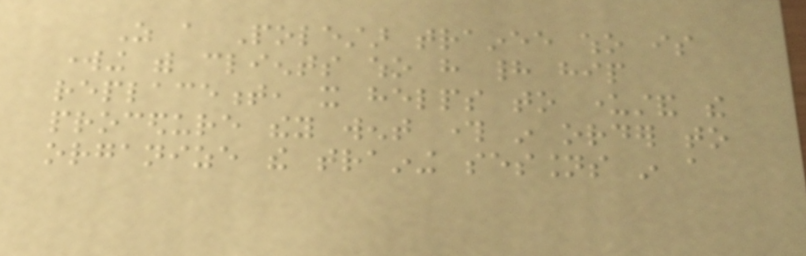As a Polestar trainee who is
working with clients who have had hip
replacement, it helps to understand the
procedure they went through in order to
organize the training sessions in a
